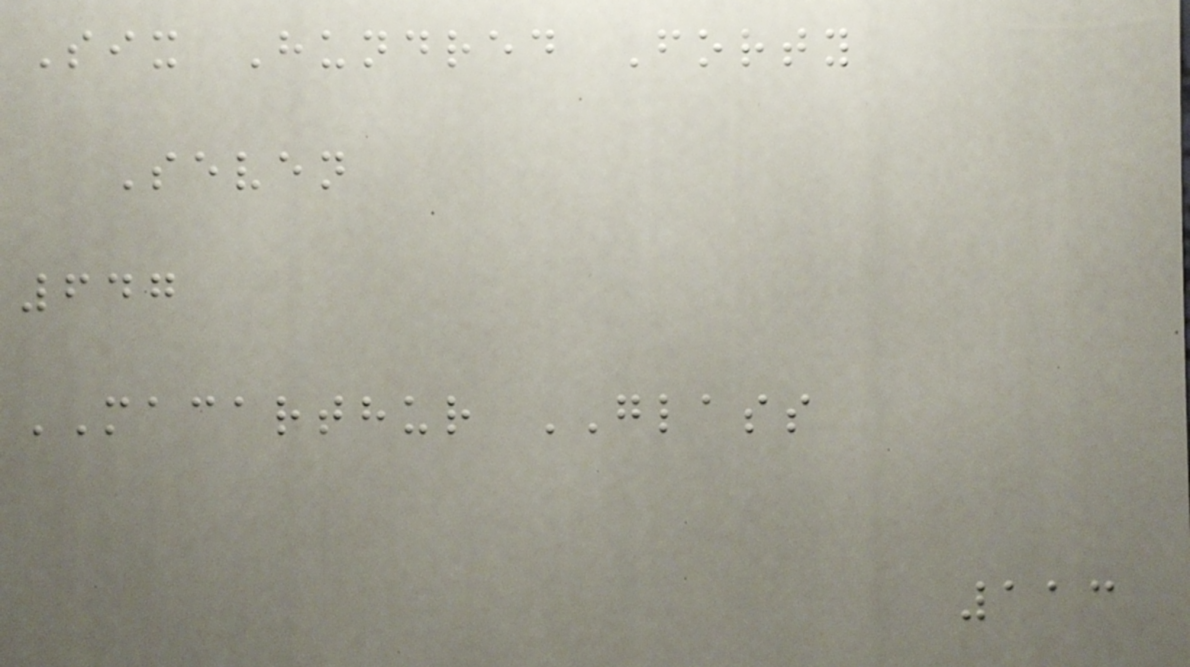Six Hundred Forty
Seven
647
MACARTHUR GLASS
113
